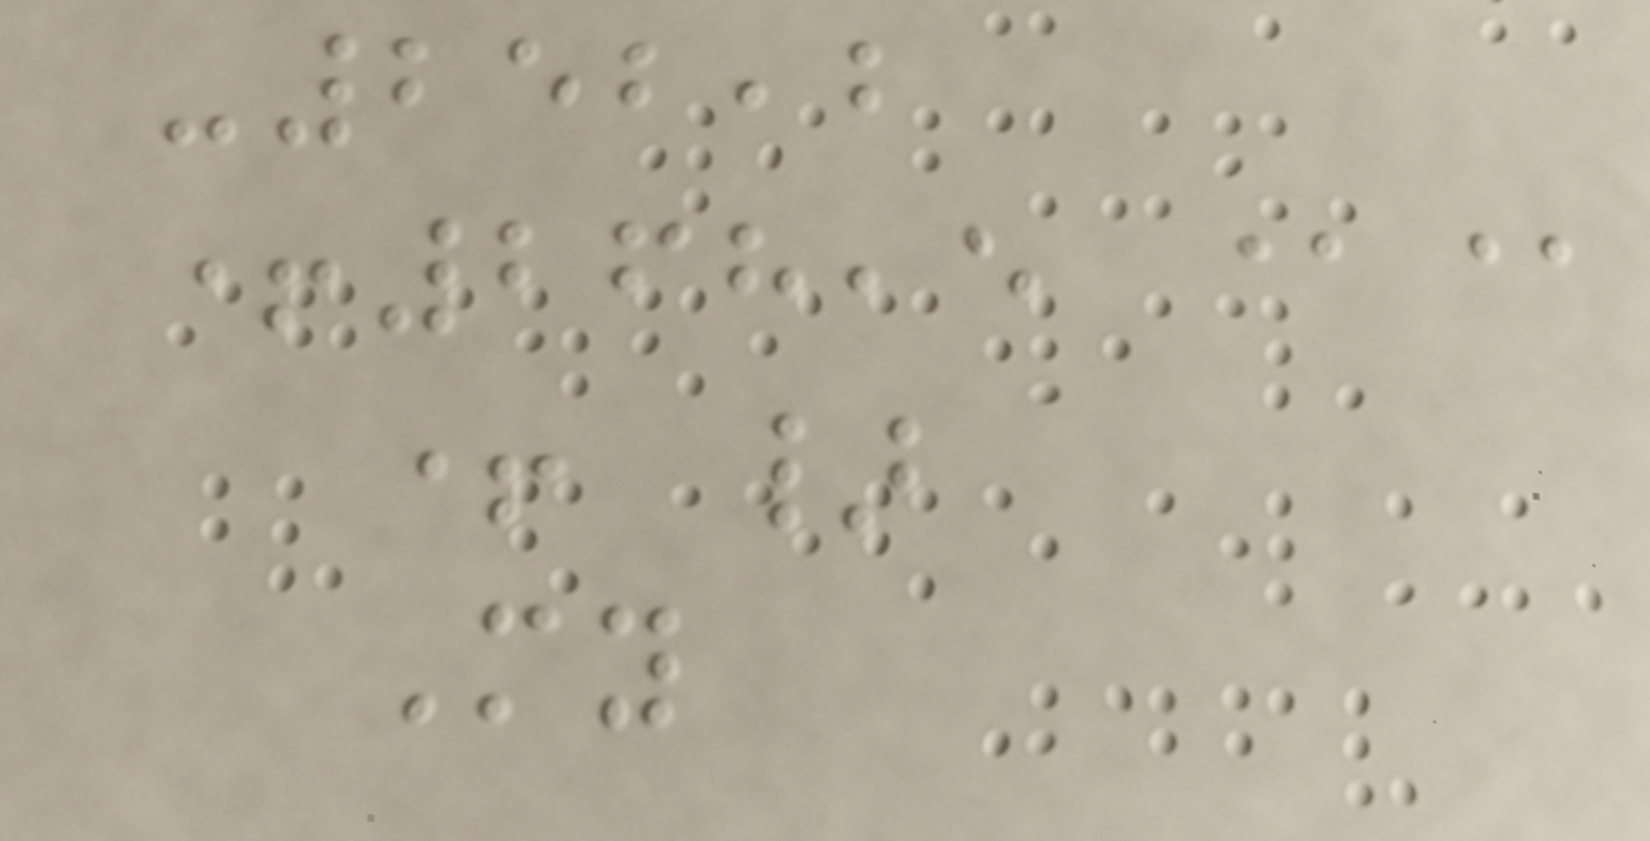-252,2
+268,5 @@
+ }
My
